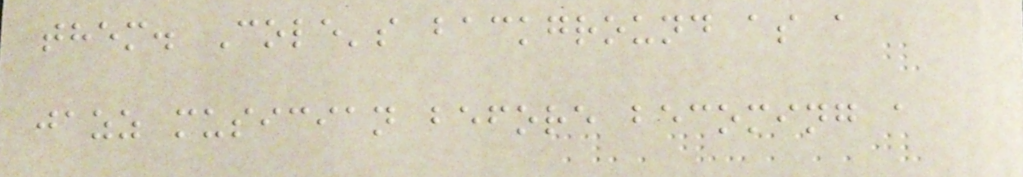them. Cole's background as a
jazz musician before becoming a
